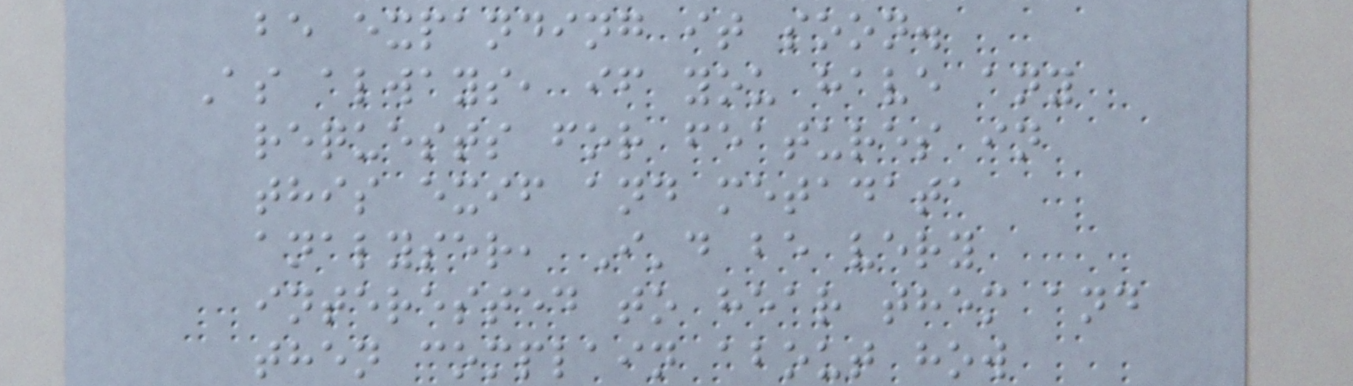be expanding it soon.
As always, if you have any
requests for features in
this exif and metadata
analyser, I'd be very
interested to hear them and
then complain about how
